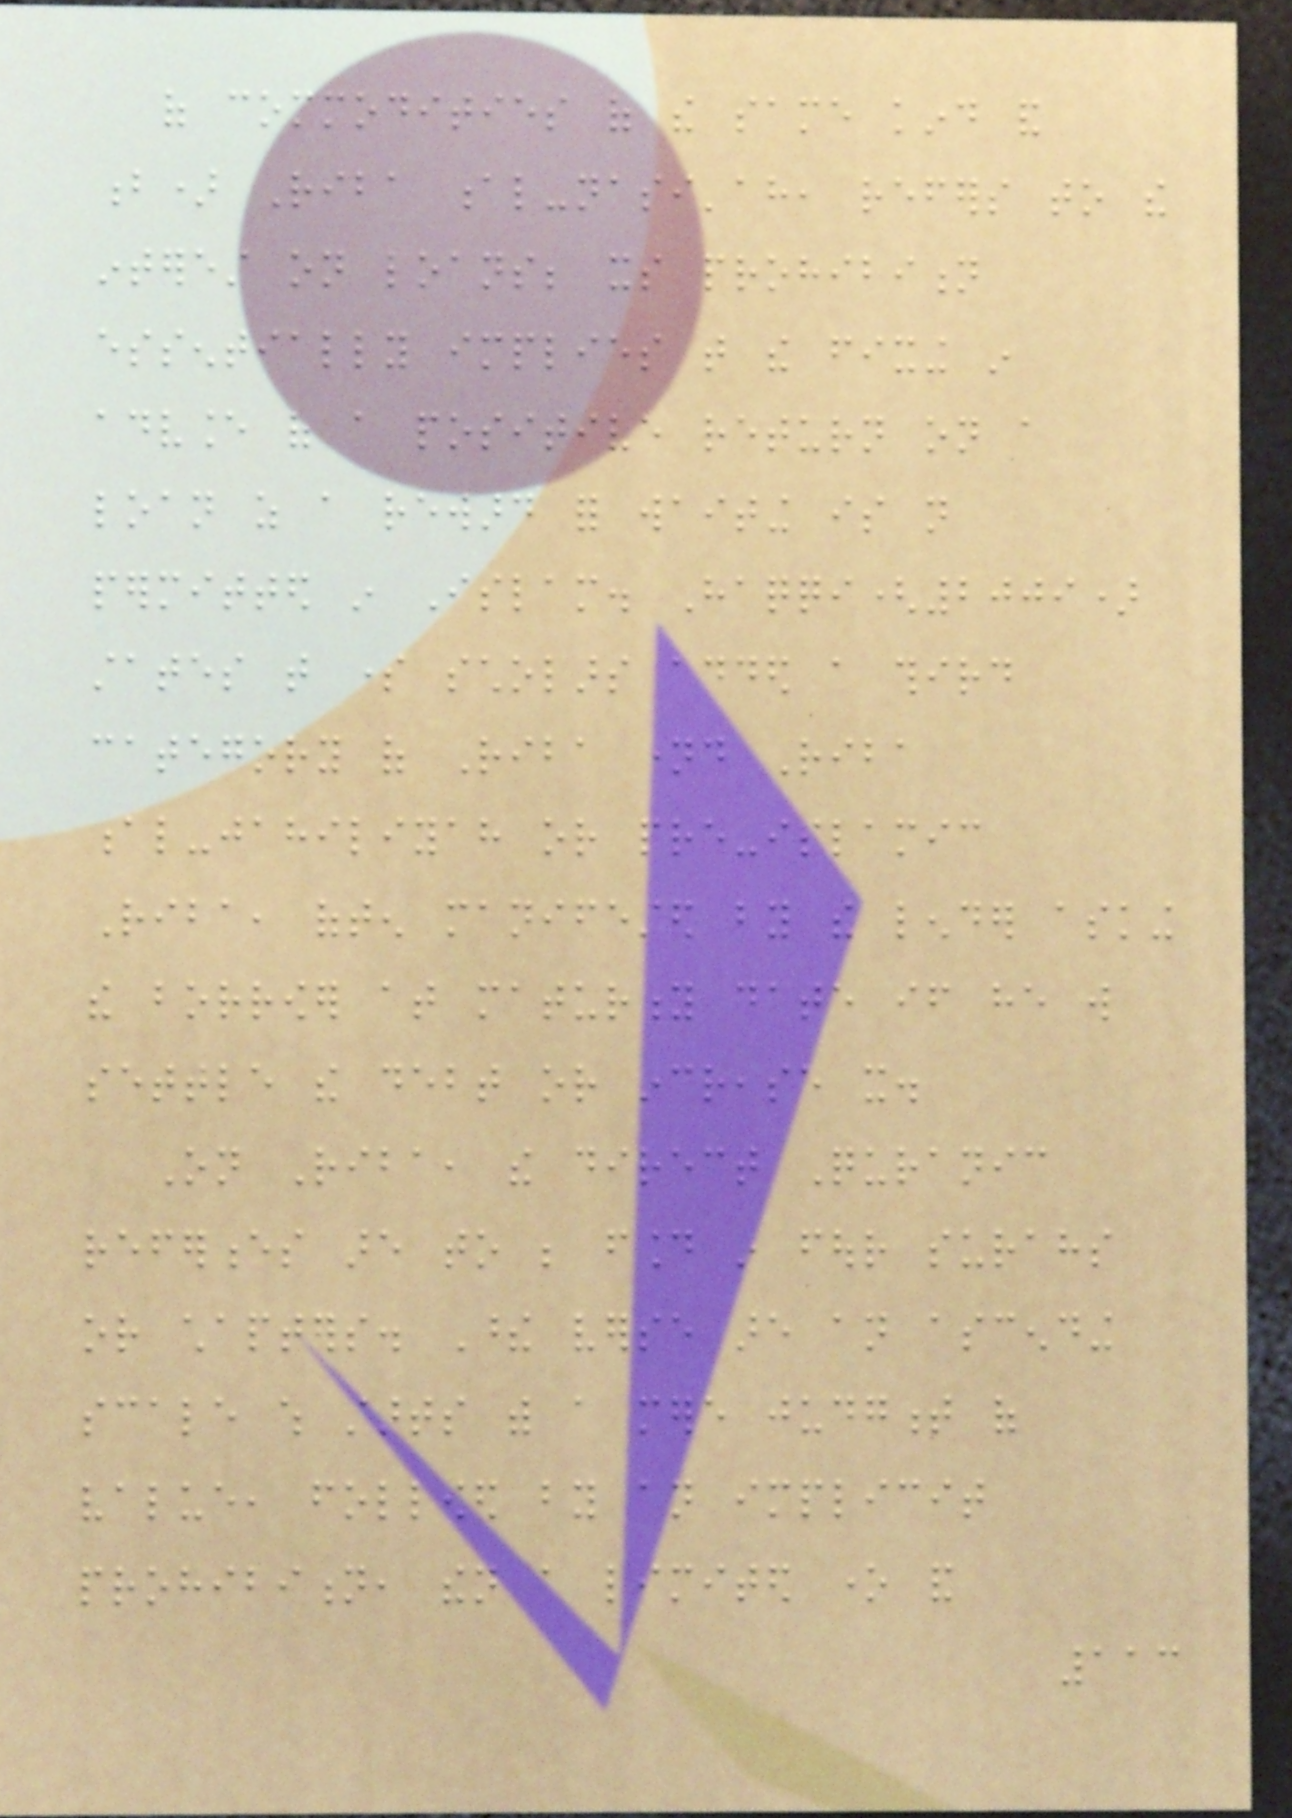of commodities of the same kind and
b) Riba al-nasi'ah, refers to the
interest on loans; its prohibition
essentially implies that the fixing in
advance of a positive return on a
loan as a reward for waiting is not
permitted in Islam. Haqqi(2009)
states that some scholars added a third
category of Riba named Riba
al-jahiliyah or pre-islamic
Riba, often manifested by the lender asking
the borrower at maturity date if he will
settle the debt or increase it.
On Riba, the direct Quranic
references are to be found in four surahs
or chapters. These verse are an ascending
scale which starts with a mere judgment of
value, followed by an implicit
prohibition, then a limited one and
113
